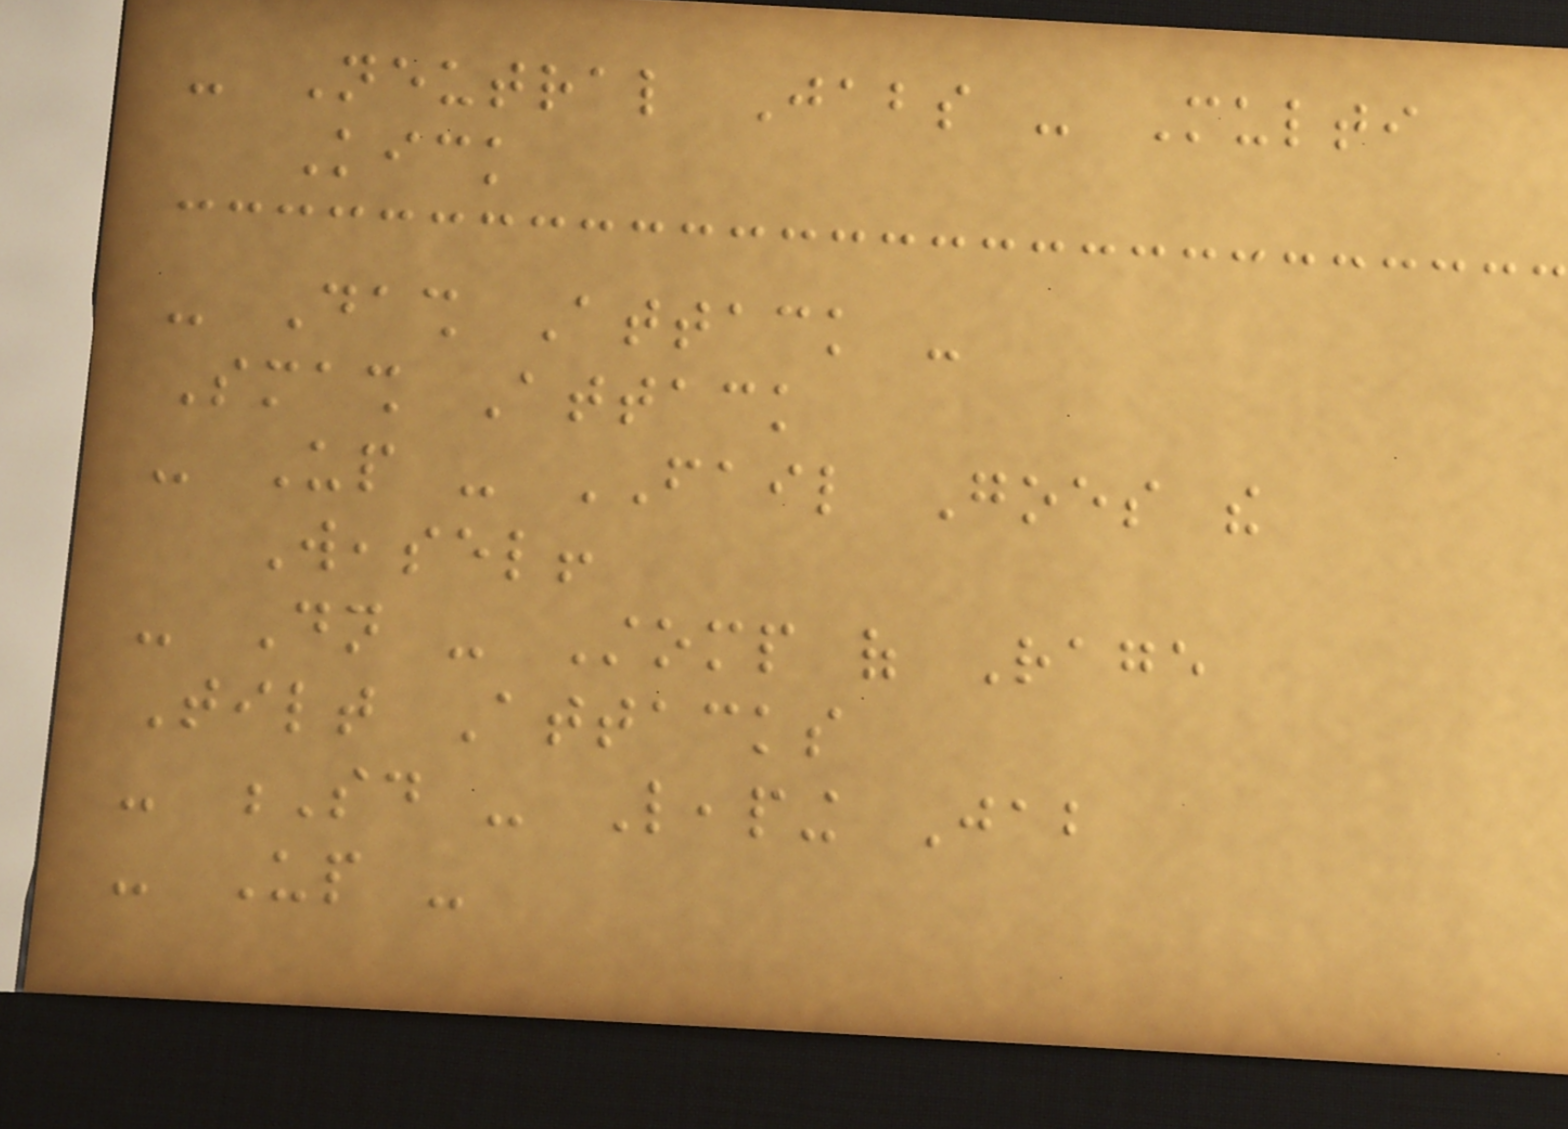- Neutral Jabs - Multi
Kick
- Dash Attack -
Smash Attack
- Up - FAIL Goes the
Weasel!
- Dn - Stomp of Rage
Tilt Attacks
- Sd - Leaping Jab
- Up -
